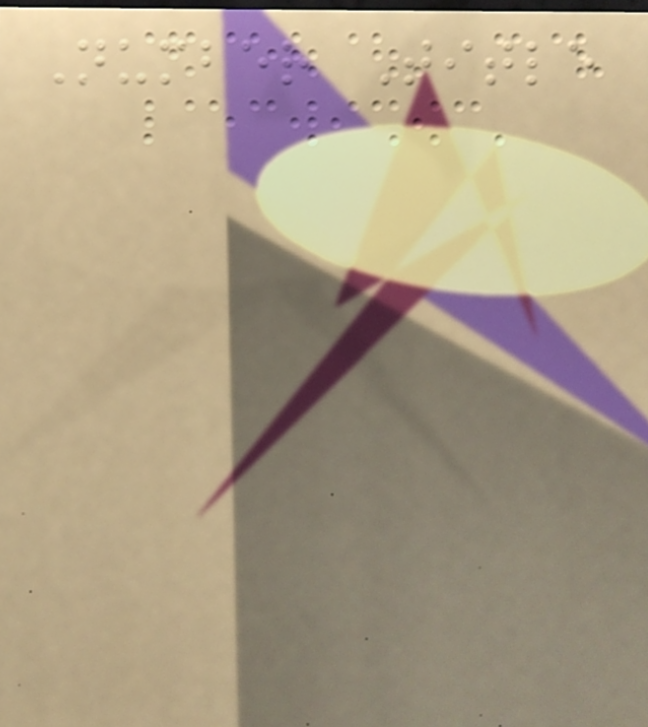Number Title
